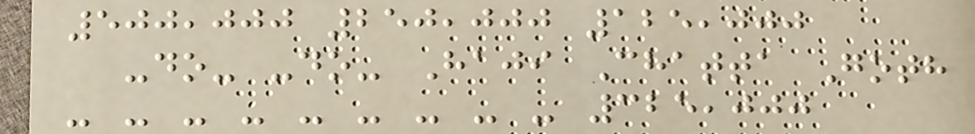500,000 250,000 125,000
-do- -do- Haji Chatta Goth
- - - - - - - - - 325,000
